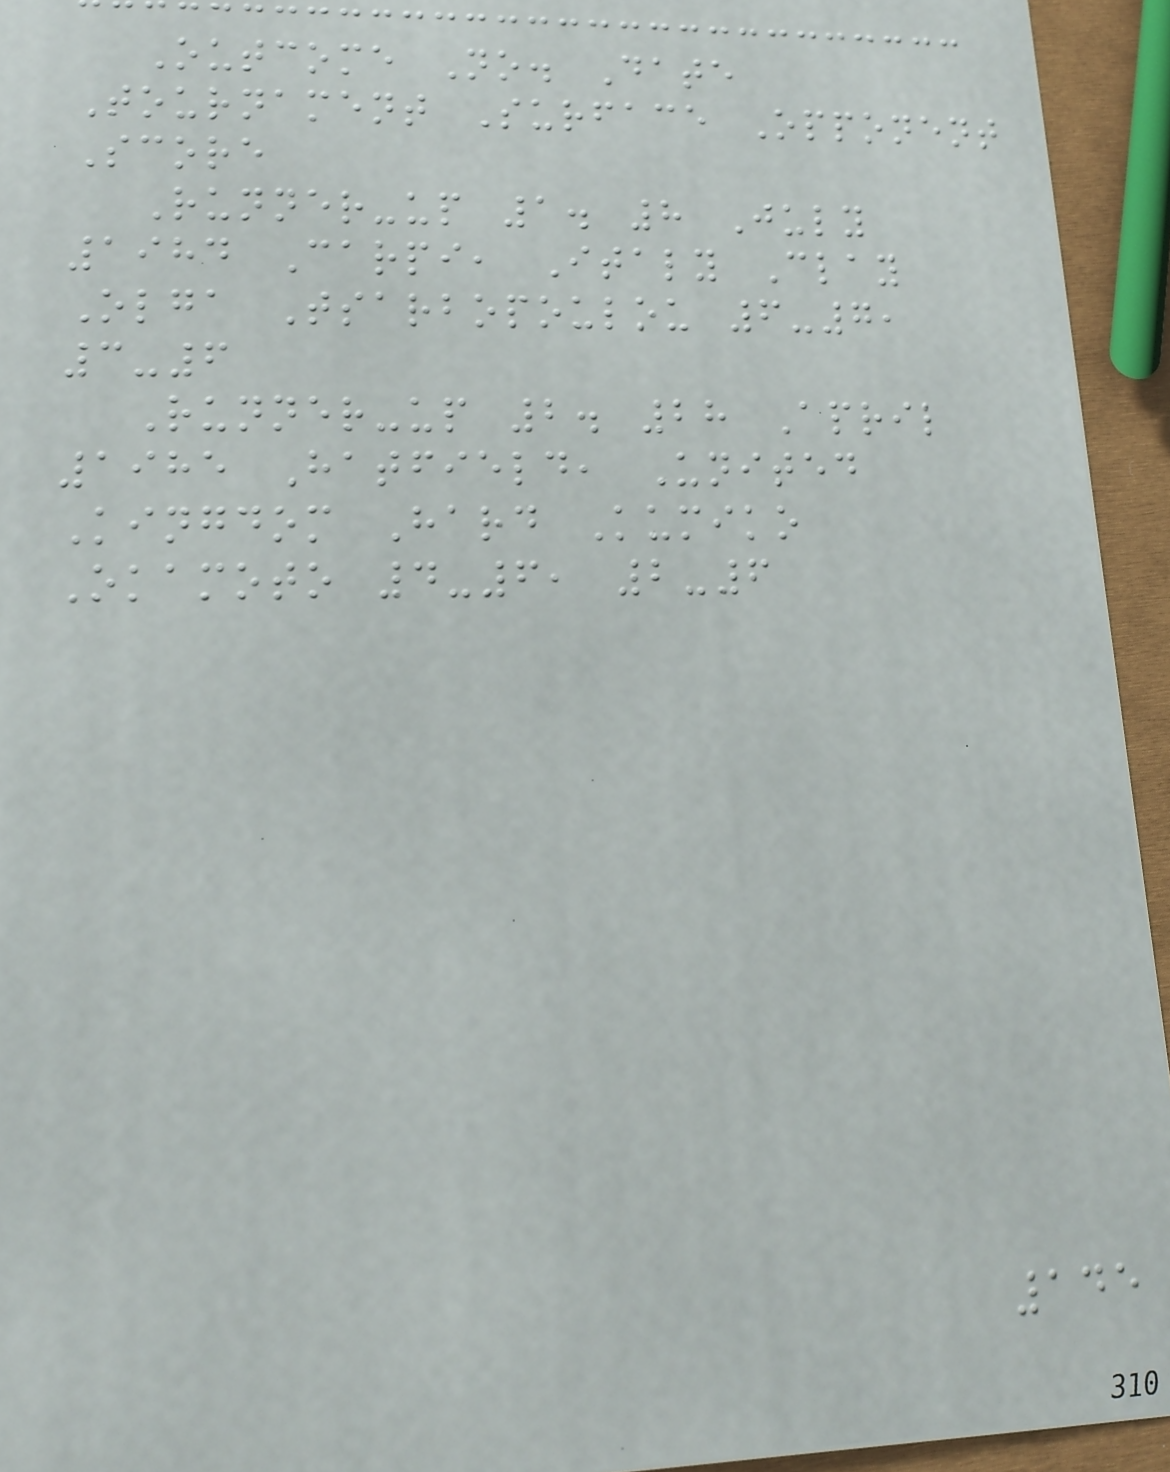Outcome No. Date
Tournament Surface Opponent
Score
Runner-up 1. 8 July
1984 Carpi, Italy Clay
Olga Tsarbopoulou 6-7,
3-6
Runner-up 2. 28 April
1985 Hatfield, United
Kingdom Hard Kumiko
Okamoto 4-6, 2-6
145
